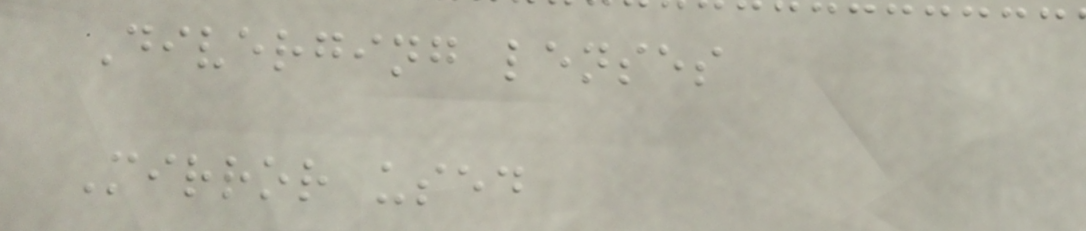Diverging lenses
Mirror used
